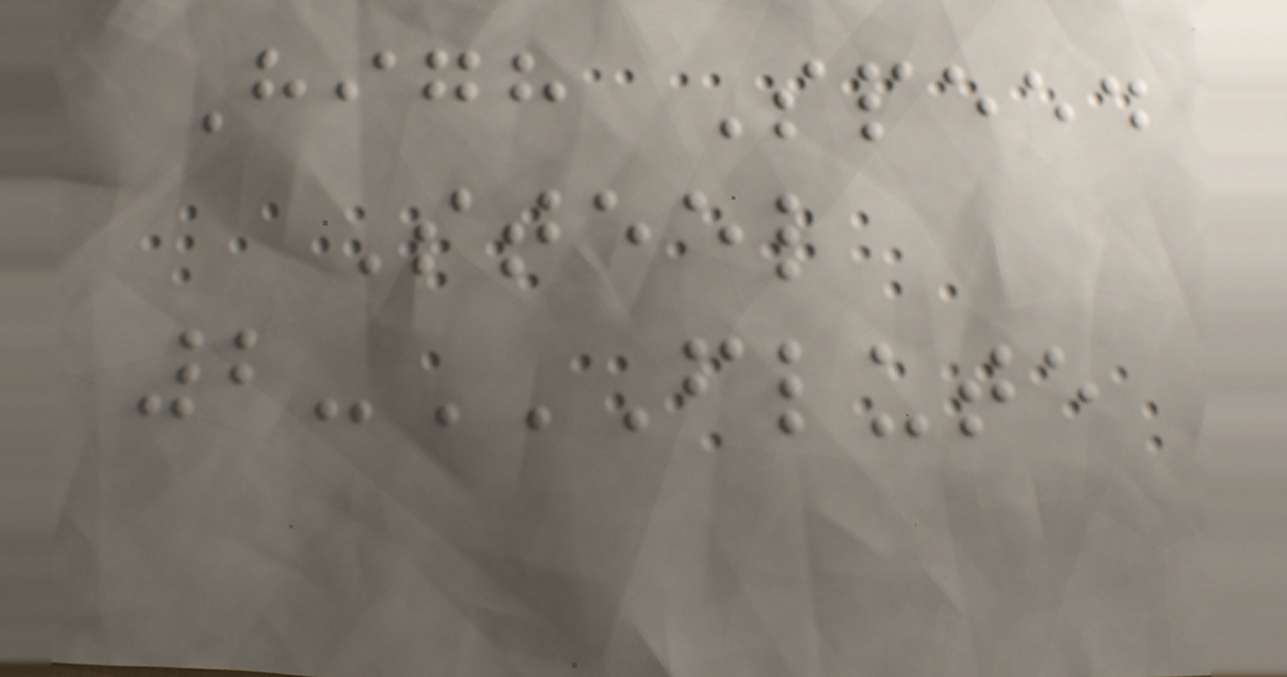High Speed
Steel
2-FLUTE
